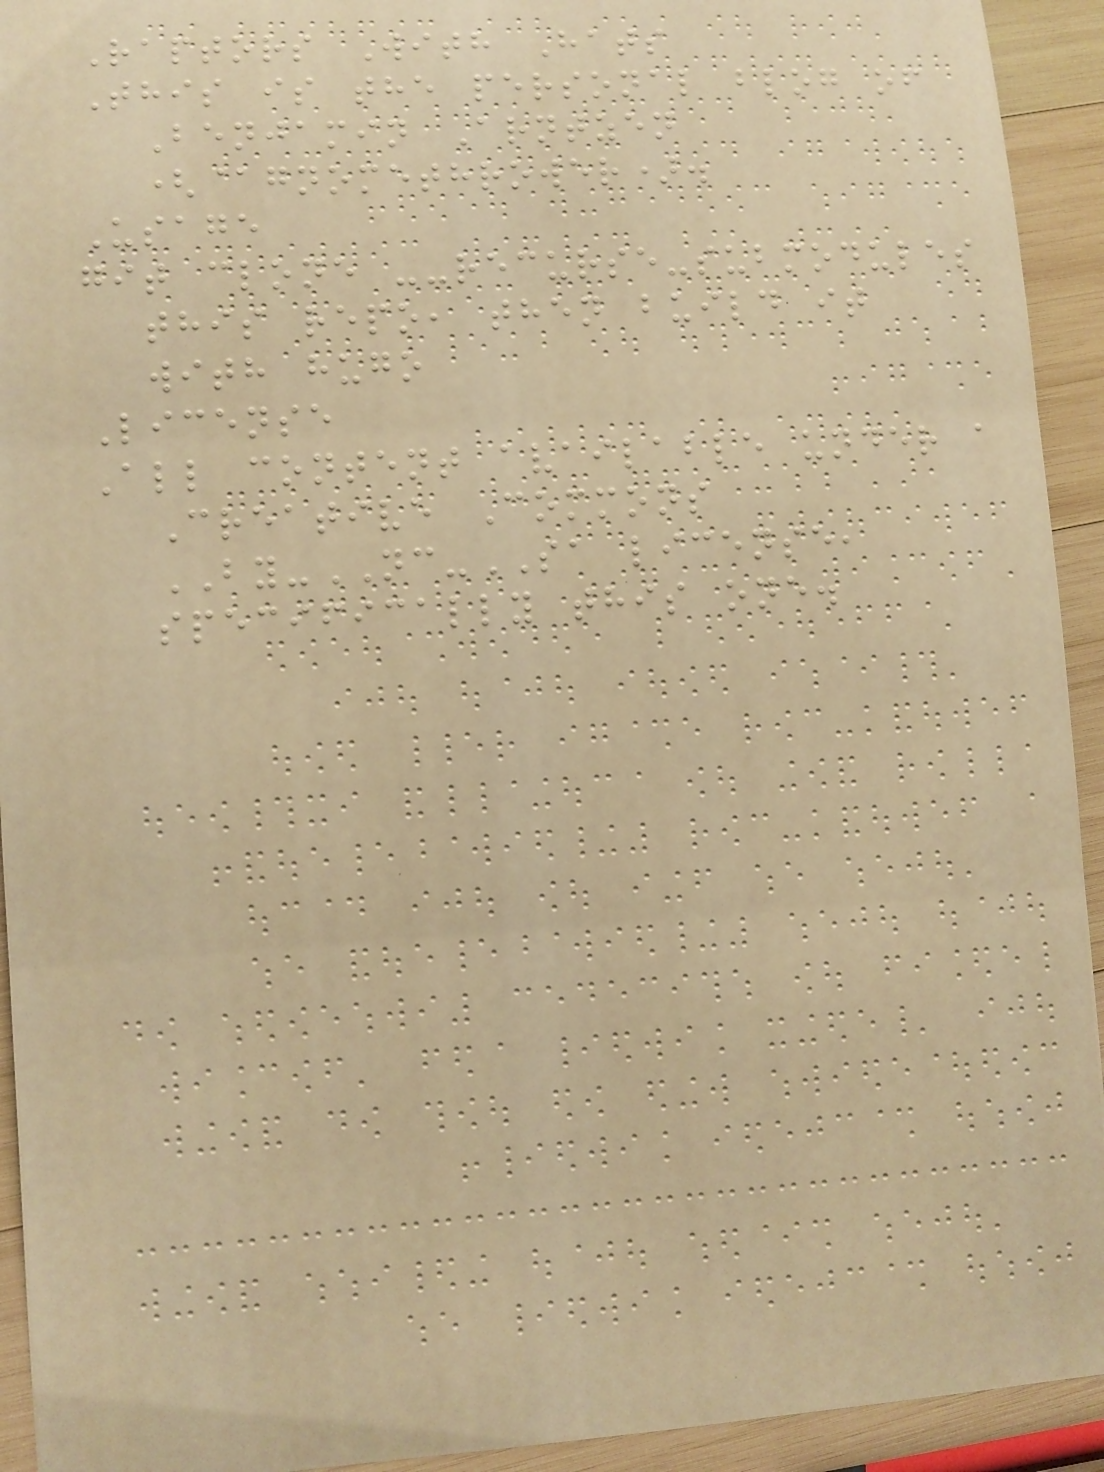Raptors With Hats
This is the personal blog of
Benjamin Arntzen
(@gnomethrower).
Usage
git clone --recurse-submodules
this repo, then build it
with hugo
License
All content available under a
Creative Commons
BY-NC-SA license,
specifically this one.
